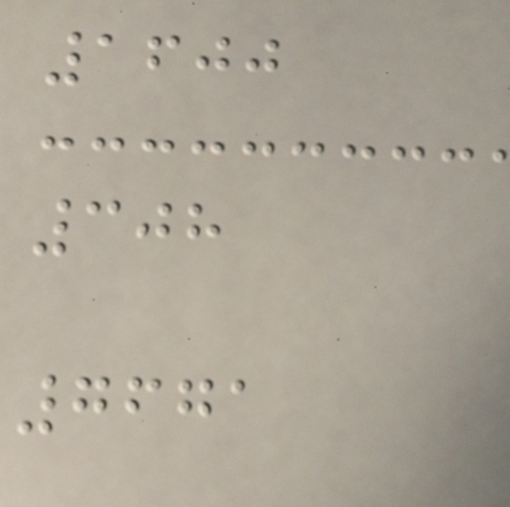1600
308
7671
